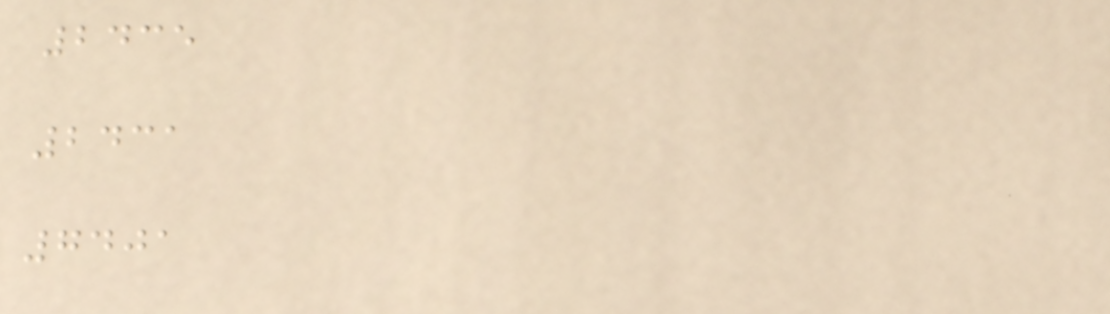2435
2431
7401
